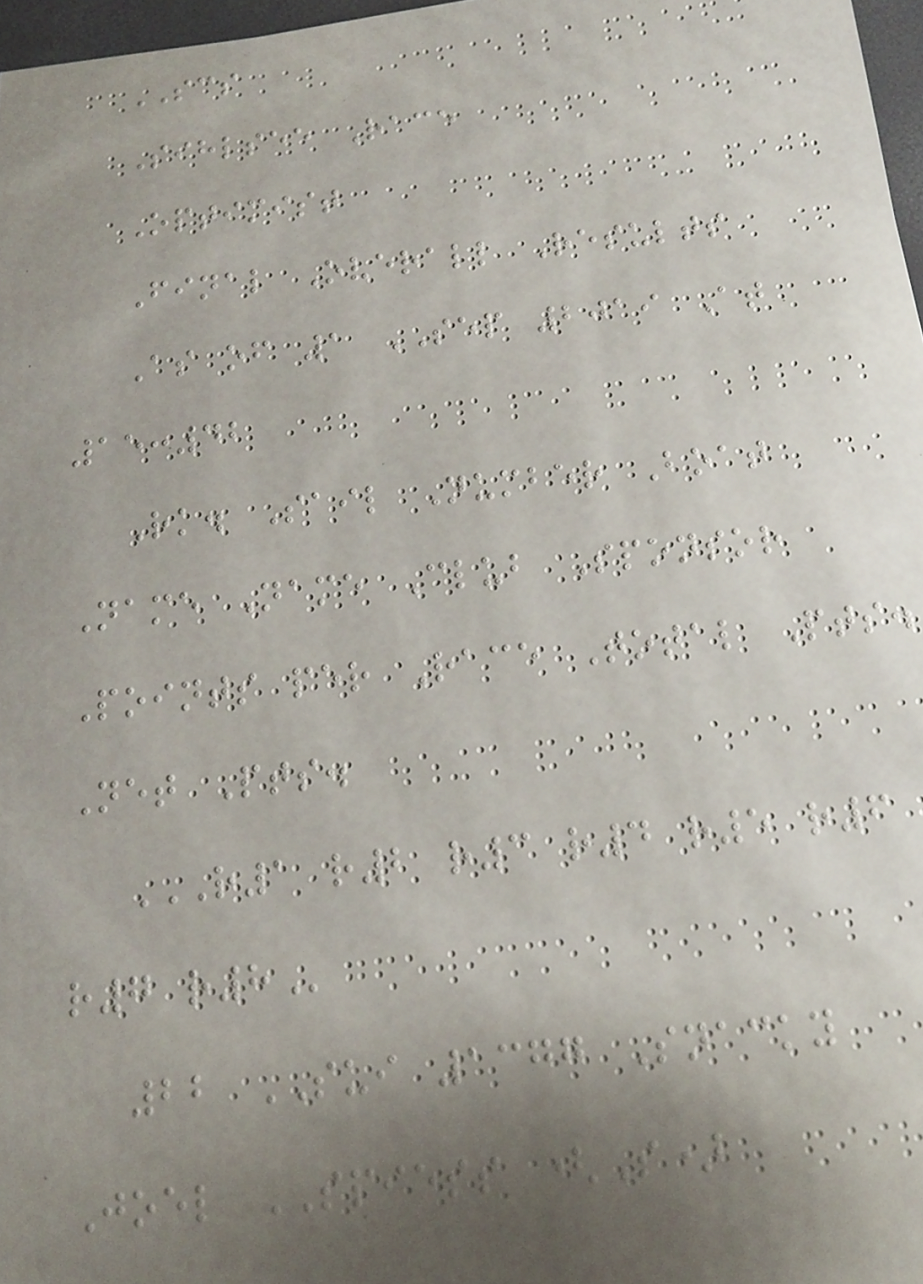SCS
Sihlsee Race
Optimist
Final Overall Results
As of 1 SEP 2019 At
15:42
Rk. Sail Number Boat
Name Name Club Sponsor
Points per Race Total Pts.
Net Pts.
R1 R2 R3 R4 R5 R6
R7 R8
22 SUI 1377 Snacky
Joel SPIESS (S)
